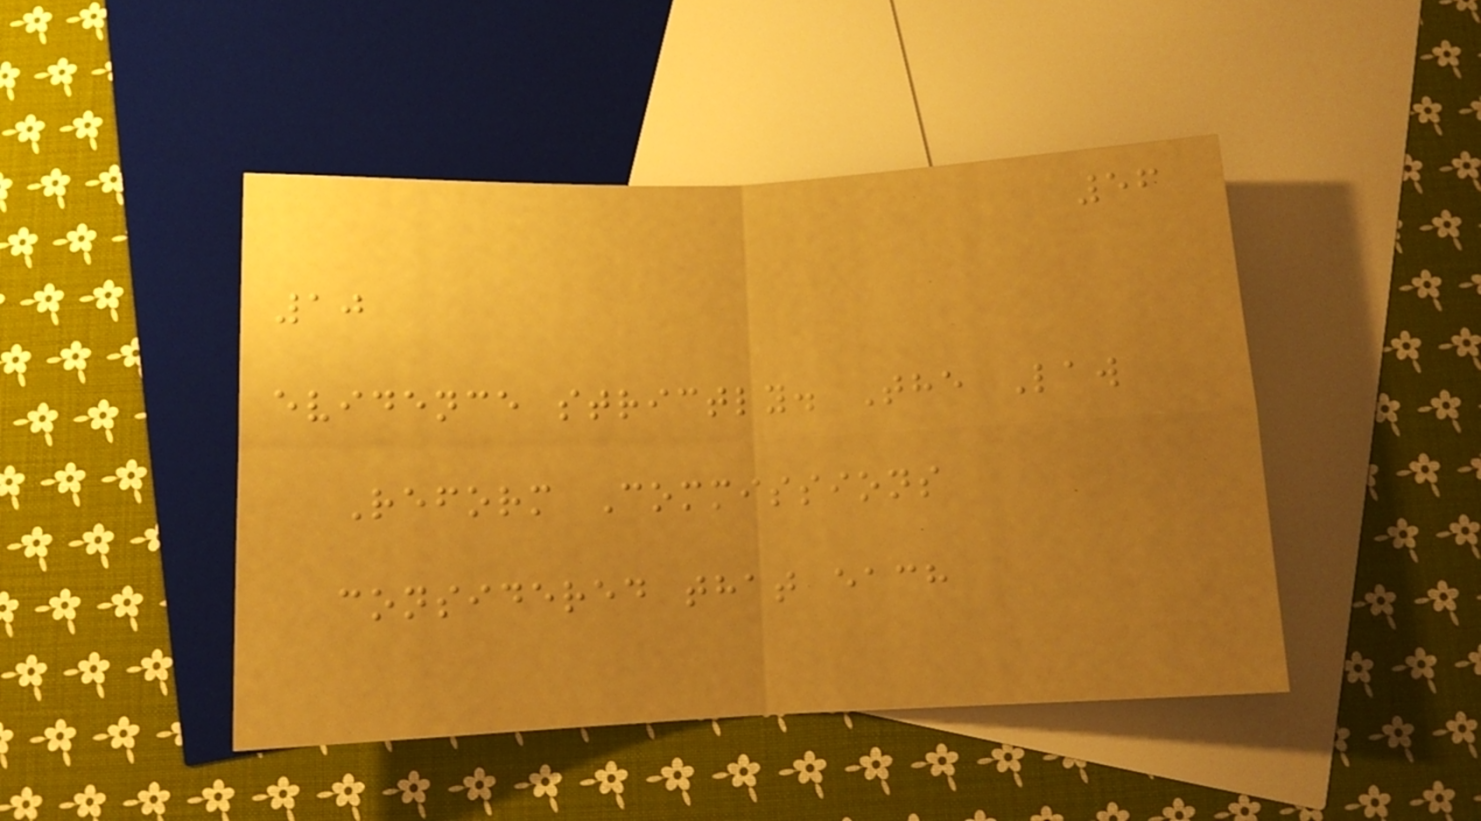56
10
evidence strictly. The Law
Reform Commissions
considered that each
